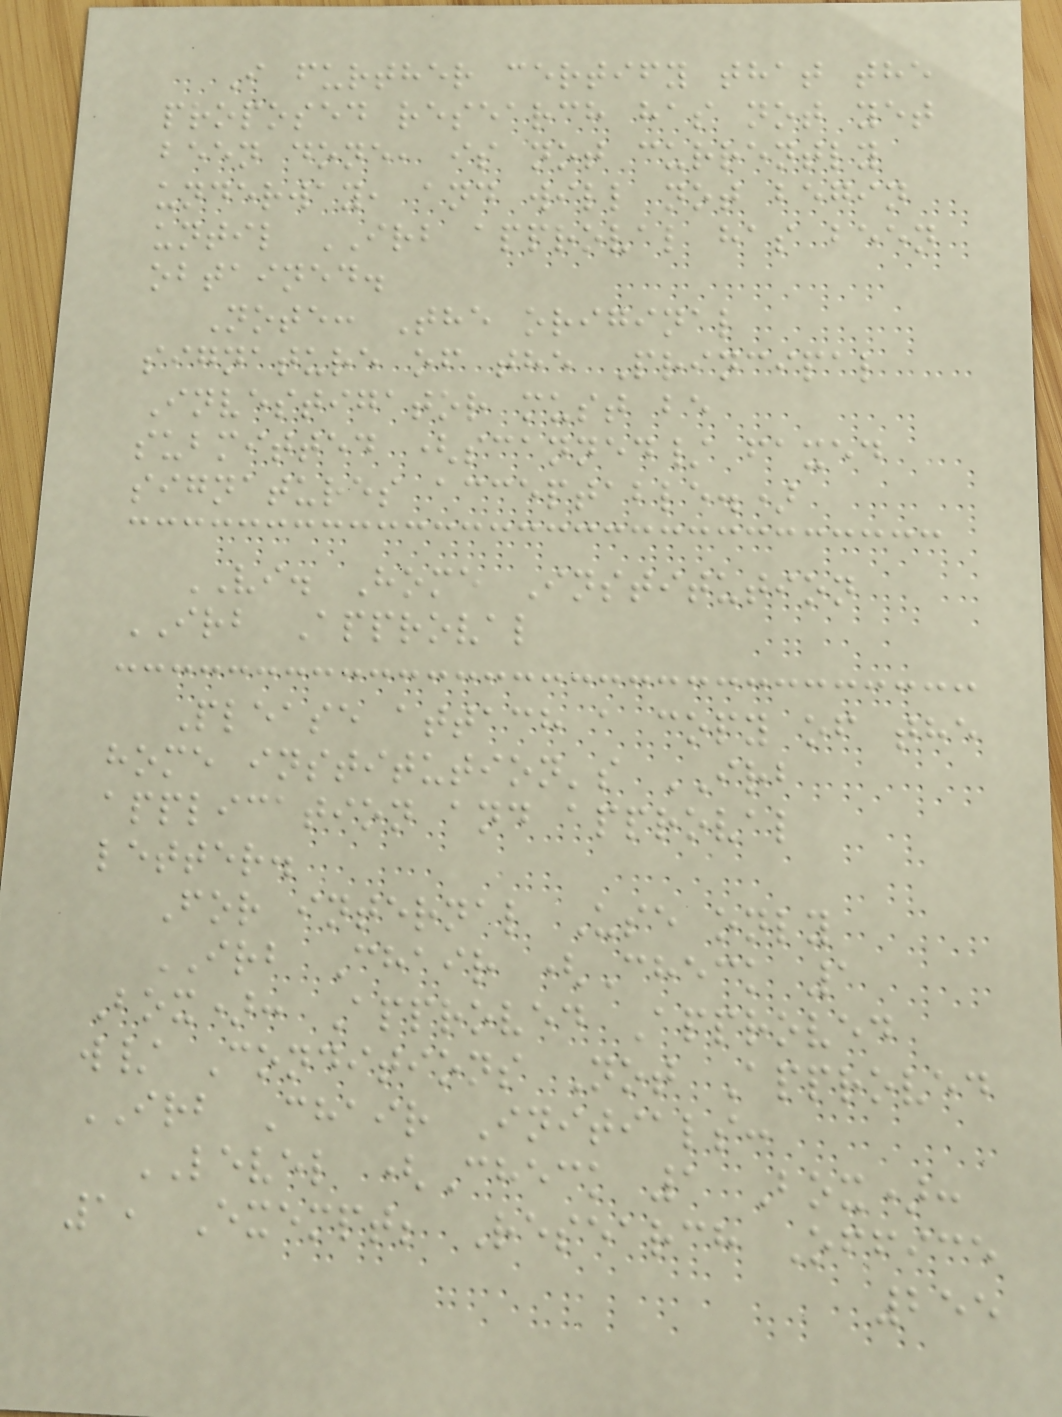I further certify that the
proposed research has not yet
been done, is not currently
underway, and will not begin
until IRB approval has been
obtained.
Note: The original
signature of the Principal
Investigator must be
submitted (scanned/ faxed
signatures acceptable.)
VI. Home Institution
IRB Approval
Please attach a copy of the
home institution's IRB
application and approval
letter.
For internal Use only
IRB Chair (Check 1
Box): Approved Approved
w/ Conditions Not Approved
IRB Chair Initials:
LEVEL (Check 1 Box):
1, Exempt; Research Office
255
